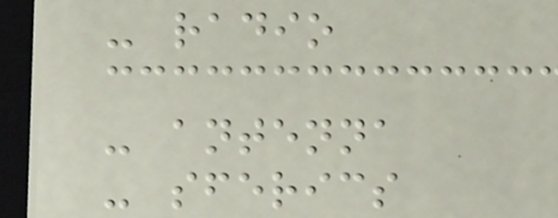- radio
- antenna
- sferics
